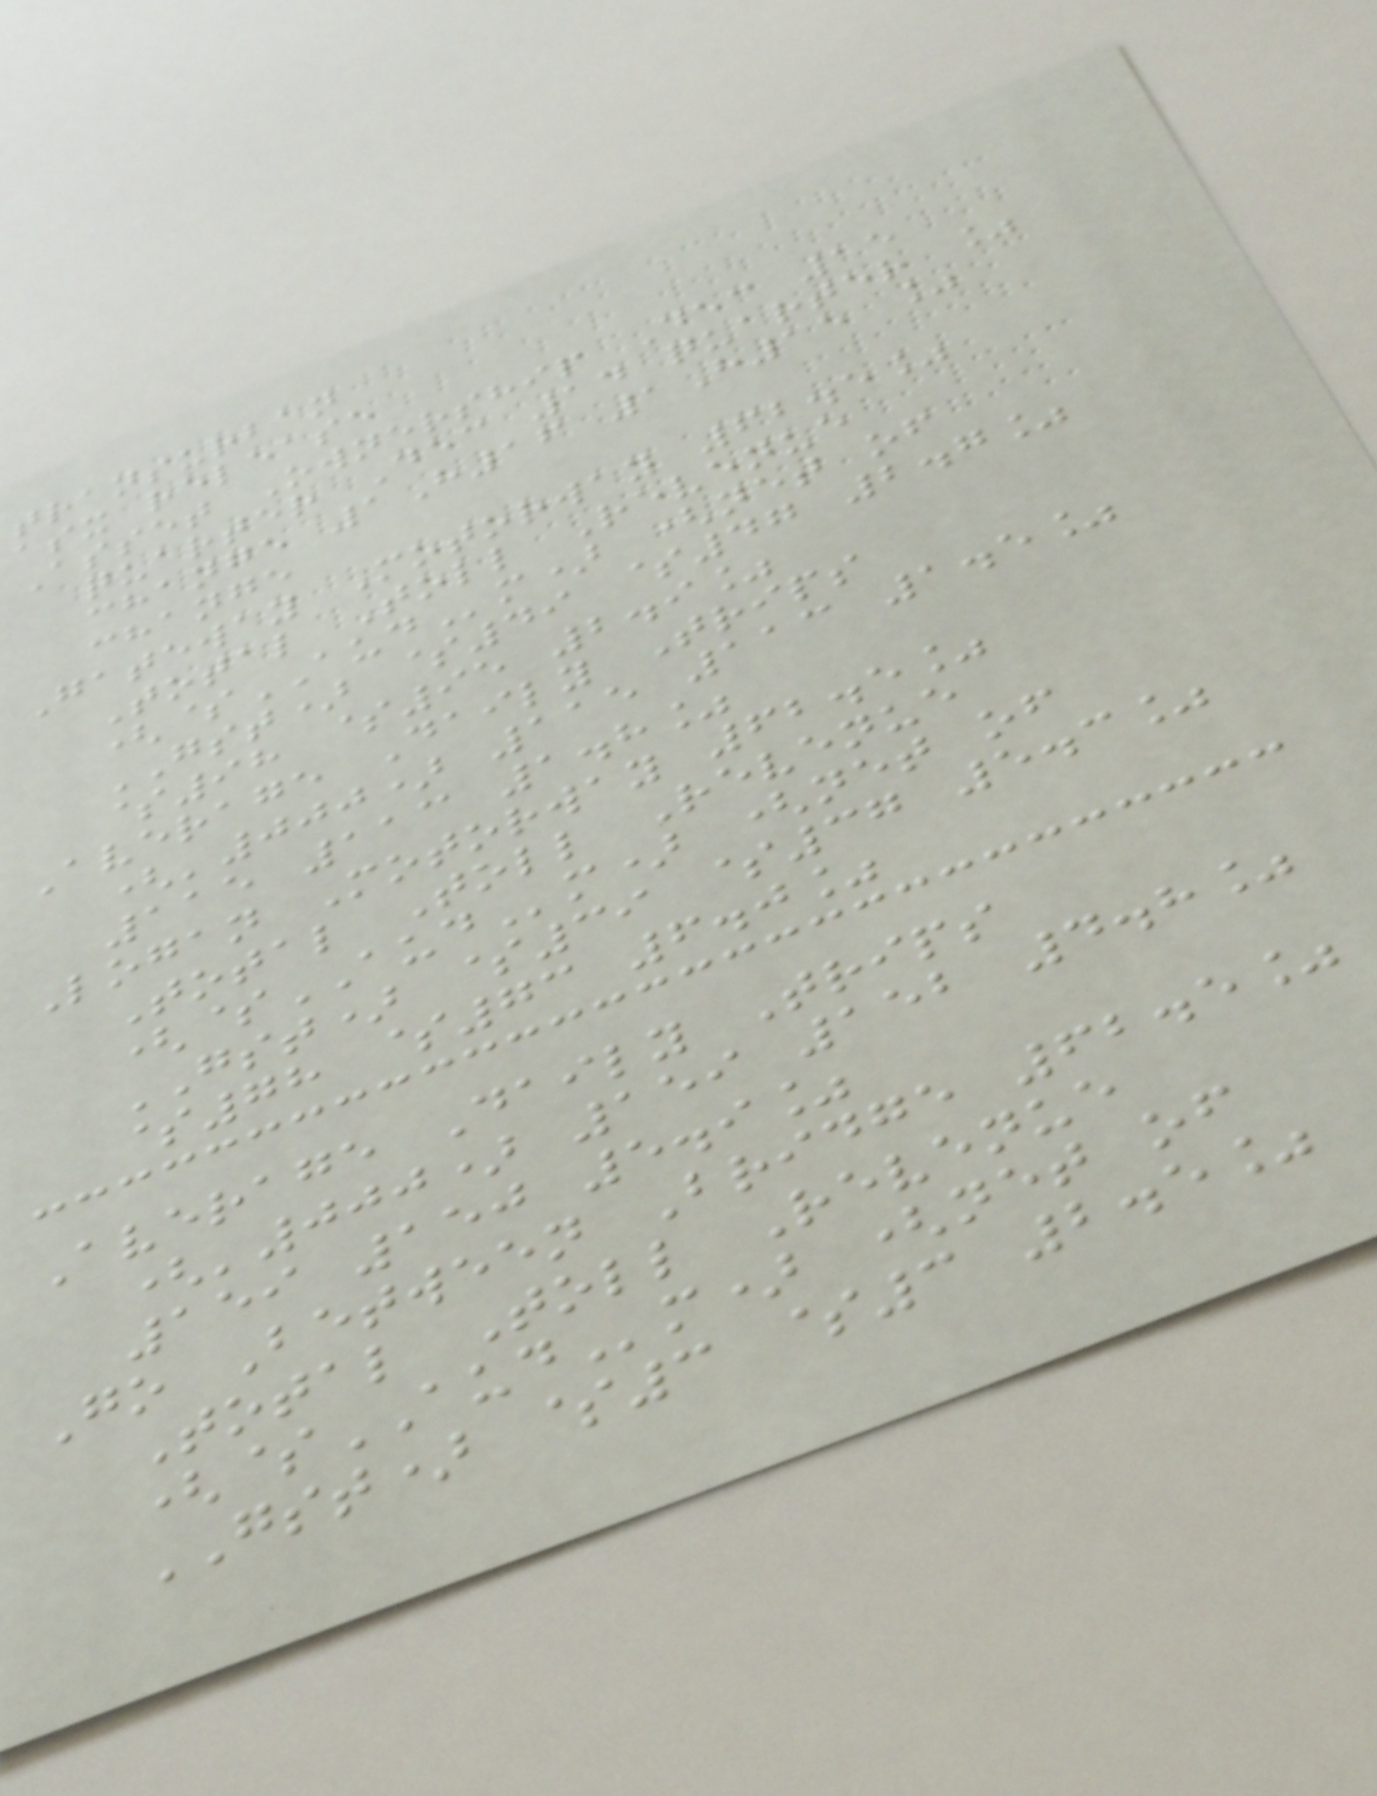transurban
asx release
Asset Ownership Dec 15
quarter Dec 14 quarter %
change 1H16 1H15 %
change
Gateway Motorway 62.5%
Total Toll Revenue
($AUDm) (net of
GST) $49 $47 2.7%
$98 $95 2.9%
Average Daily Trips
('000) 115 113 1.5%
115 113 1.8%
Logan Motorway 62.5%
Total Toll Revenue
($AUDm) (net of
GST) $39 $37 5.3%
$78 $73 6.0%
Average Daily Trips
('000) 159 152 4.8%
159 150 5.9%
Go Between Bridge 62.5%
Total Toll Revenue
($AUDm) (net of
GST) $3 $3 2.5%
